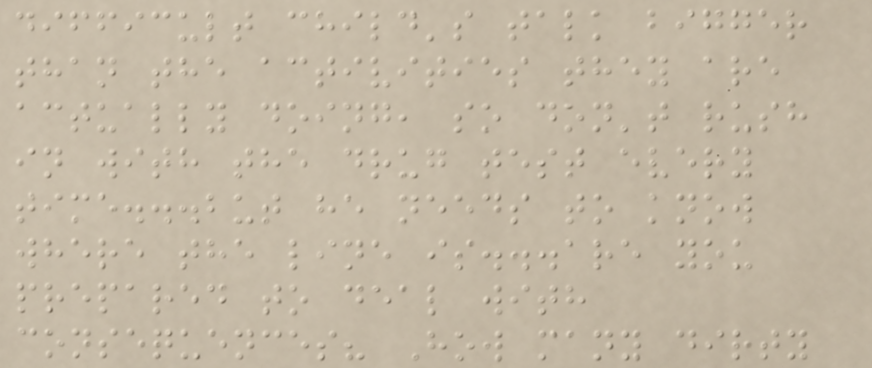difficult child's talk bigger
than the activities they are
actually doing, so don't rush
in with the drug test every
time...but he needs to know
where the line is...are you
prepared to deal with
consequences? How many dirty
